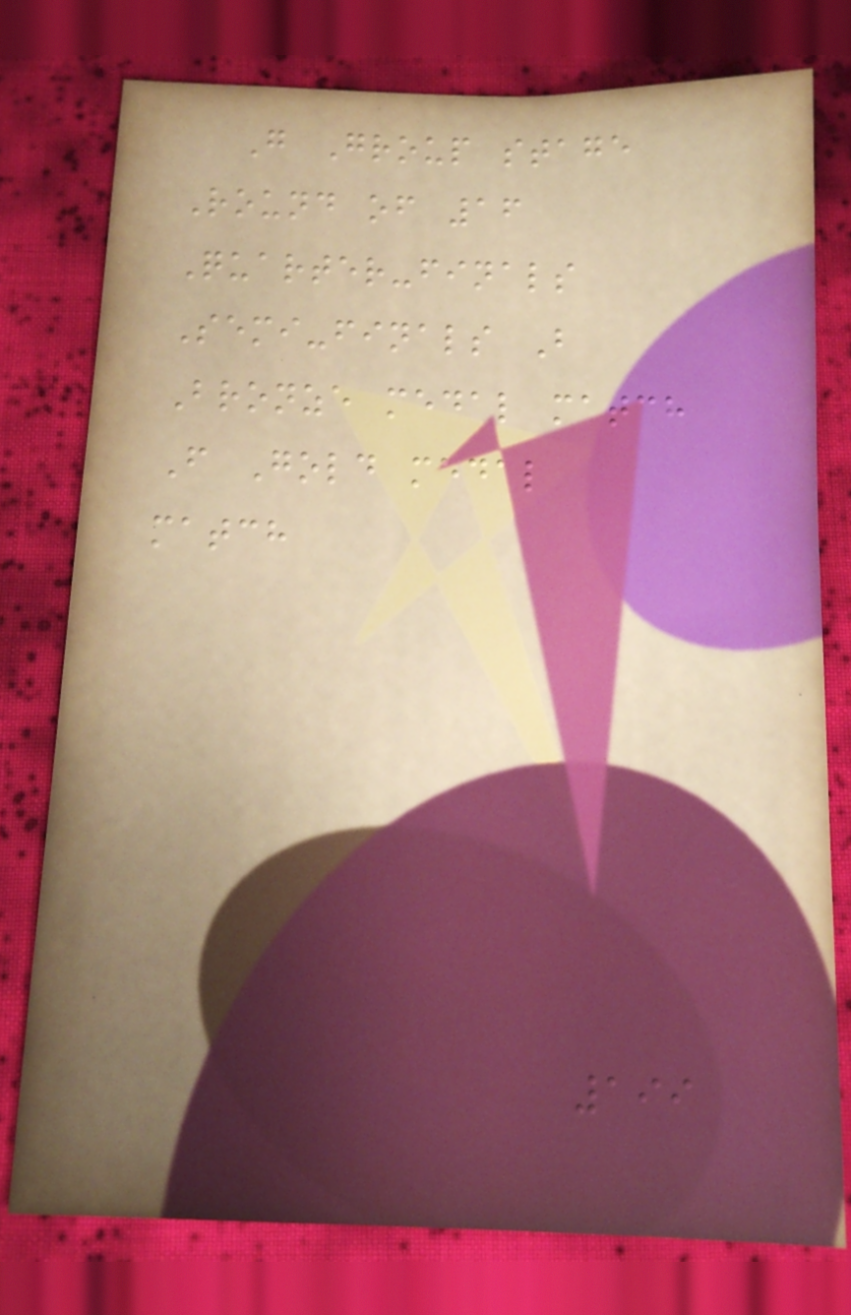G Group stage
Round of 16
Quarter-finals
Semi-finals B
Bronze medal match
F Gold medal
match
199
